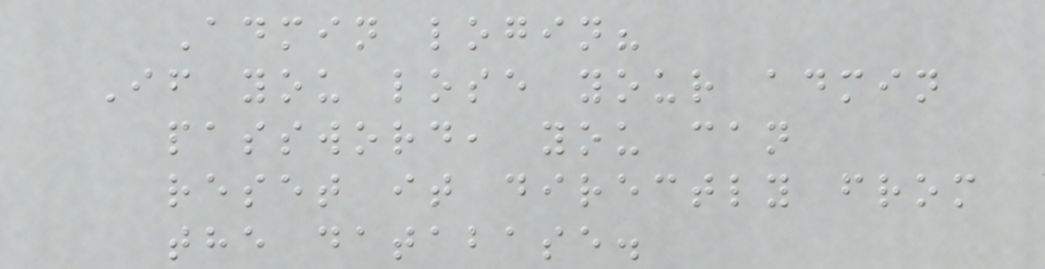Admin login?
If you lose your admin
password, you can
reset it directly from
the database.
